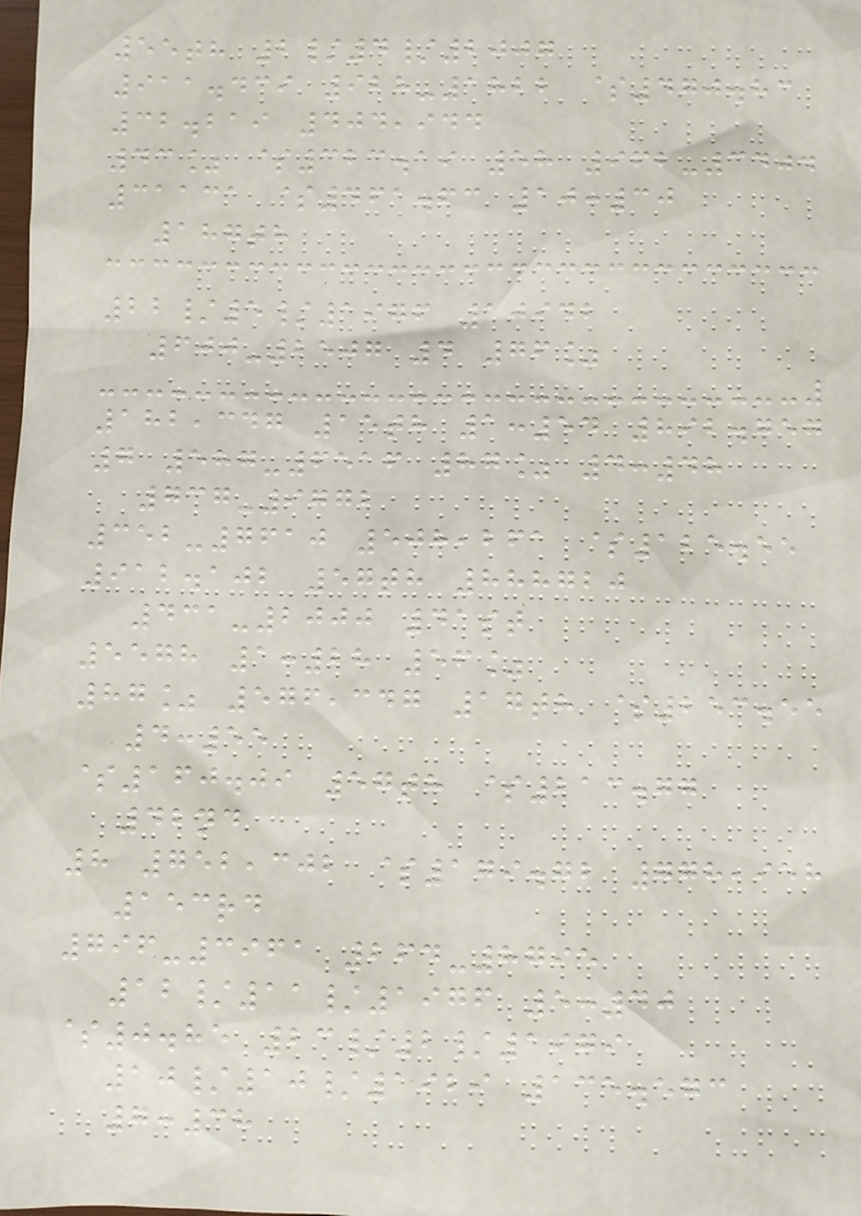55th 2/4/2007
911.439 928-1822 $470.83
32.219 404,944
43% $323.19 58 962-3404
31131 $461.63 10:30
187th
22/5/1976 10942
600-2507 4 76%
182,347 15th 1:54 892.757
7 587-6516 87% 4:48
737-9772
352-7610 508,261 $125.55
912.102 57th 888720
431-2000 41st
5578 1:28 56%
87% 576,347 17th $253.55
4:55
$160.09 57th $213.77
42nd
8 752,302 $179.72 778,958
153rd
796-3961 264-8795
12/11/1976 5:40
$0.85 23/2/1979
10/10/1929 135.573
7:38
